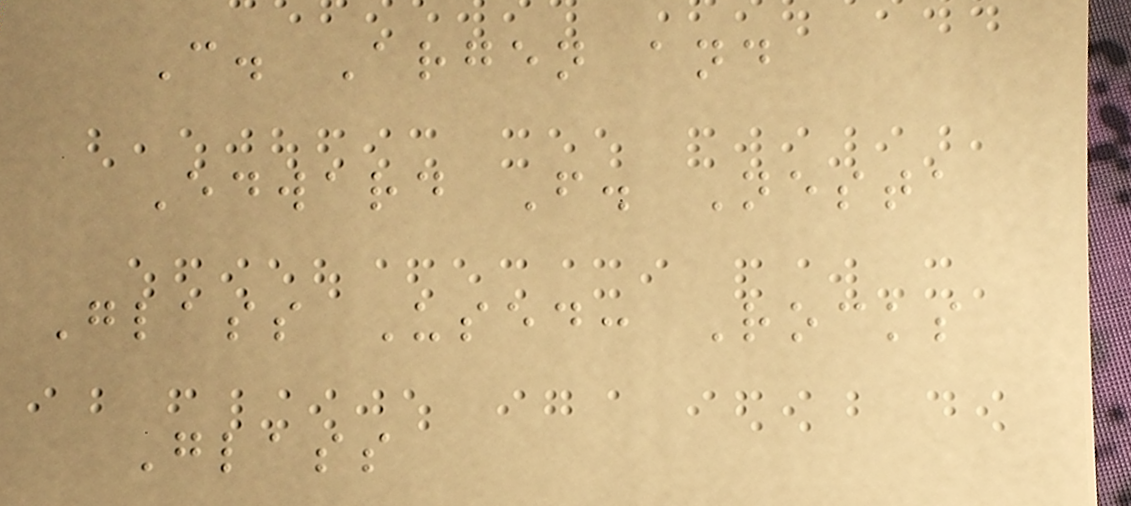C. Argen and
Edward F. Nesta
Glass Used: Rocks
Glass
